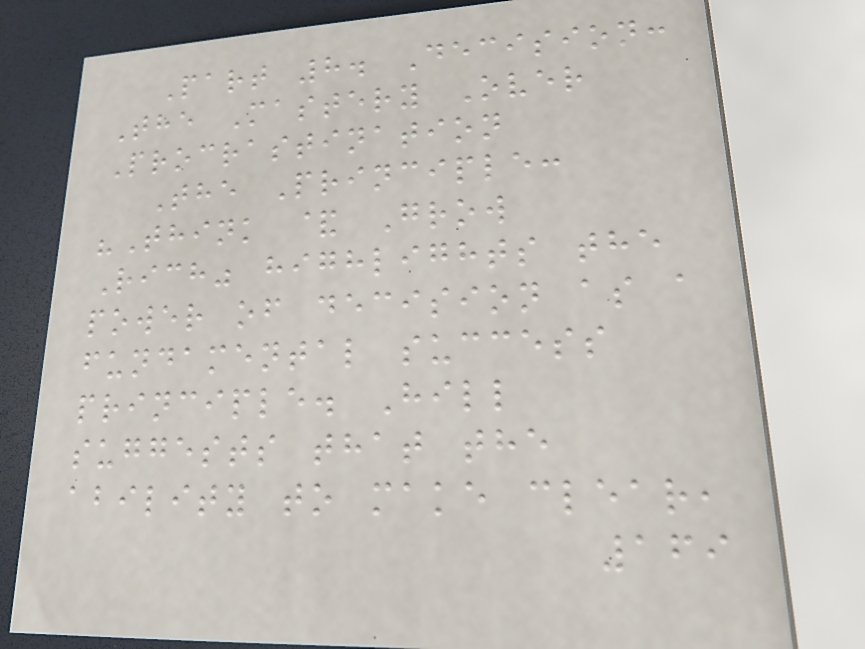Part 8. Decision:
The Mastery Over
Procrastination
The Principle:
"Think & Grow
Rich" highlights the
power of decision as a
fundamental success
principle. Hill
suggests that the
ability to make clear,
169
